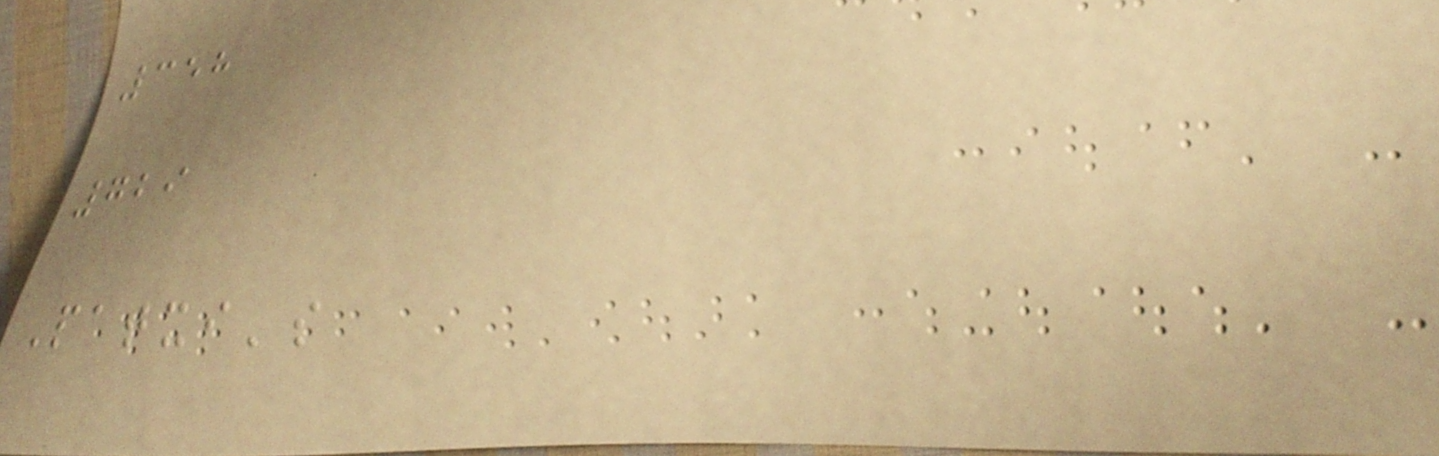358
729
Patxi's
